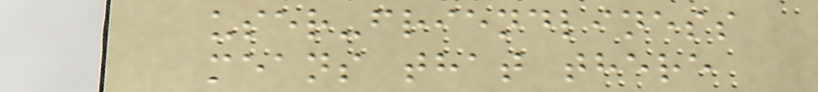user-friendliness
means that there
